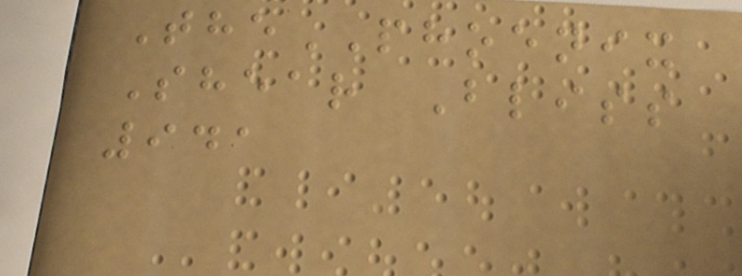ThePHOENIX
Shear Bliss
941
